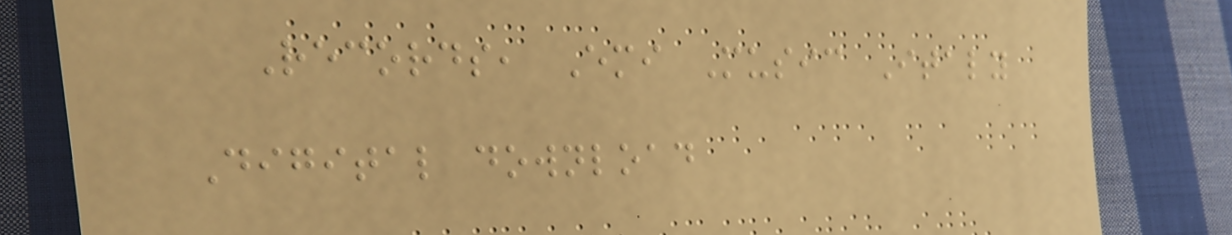Records, Emi Music Italy
Digital download
